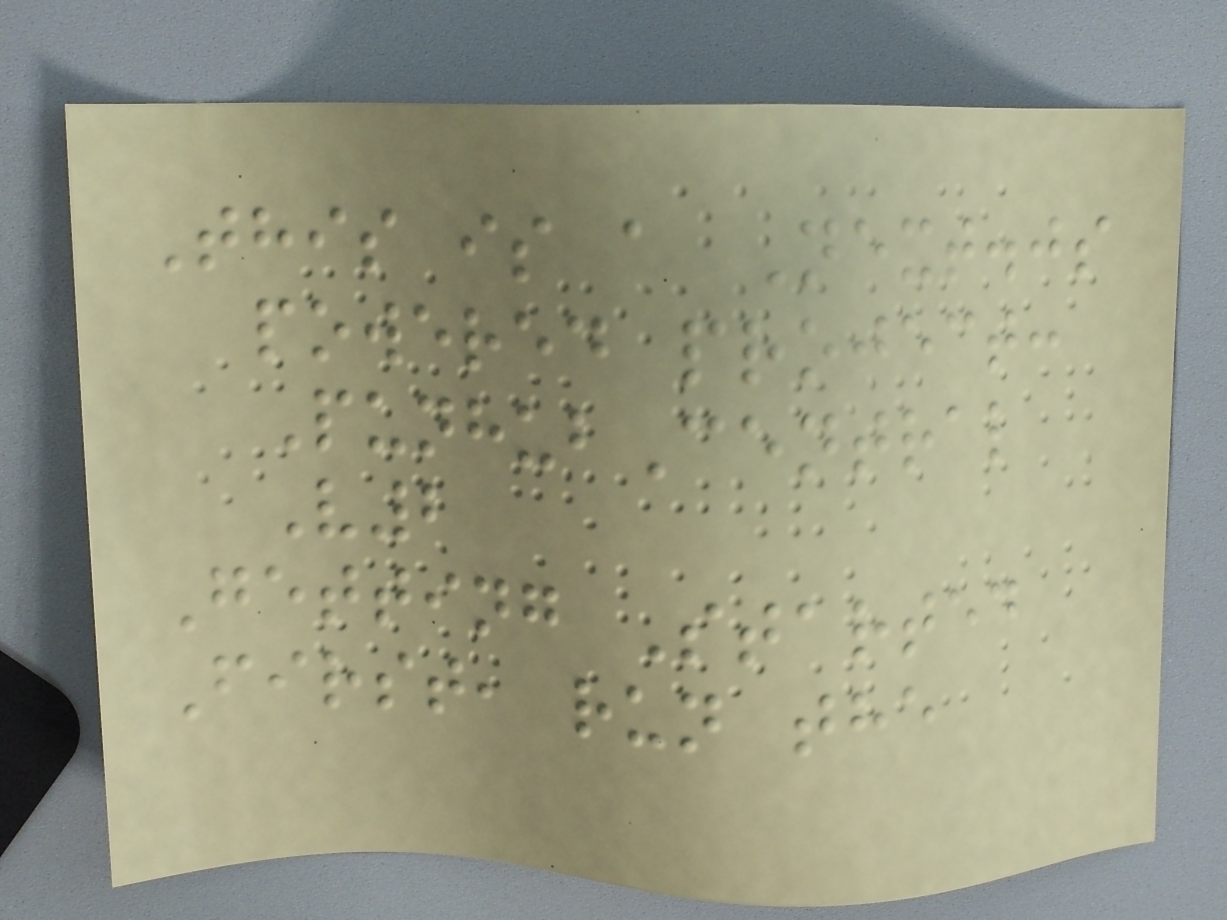This is a Next.js
powered project:
PunhubCentral
V2
Getting Started
First, run the
